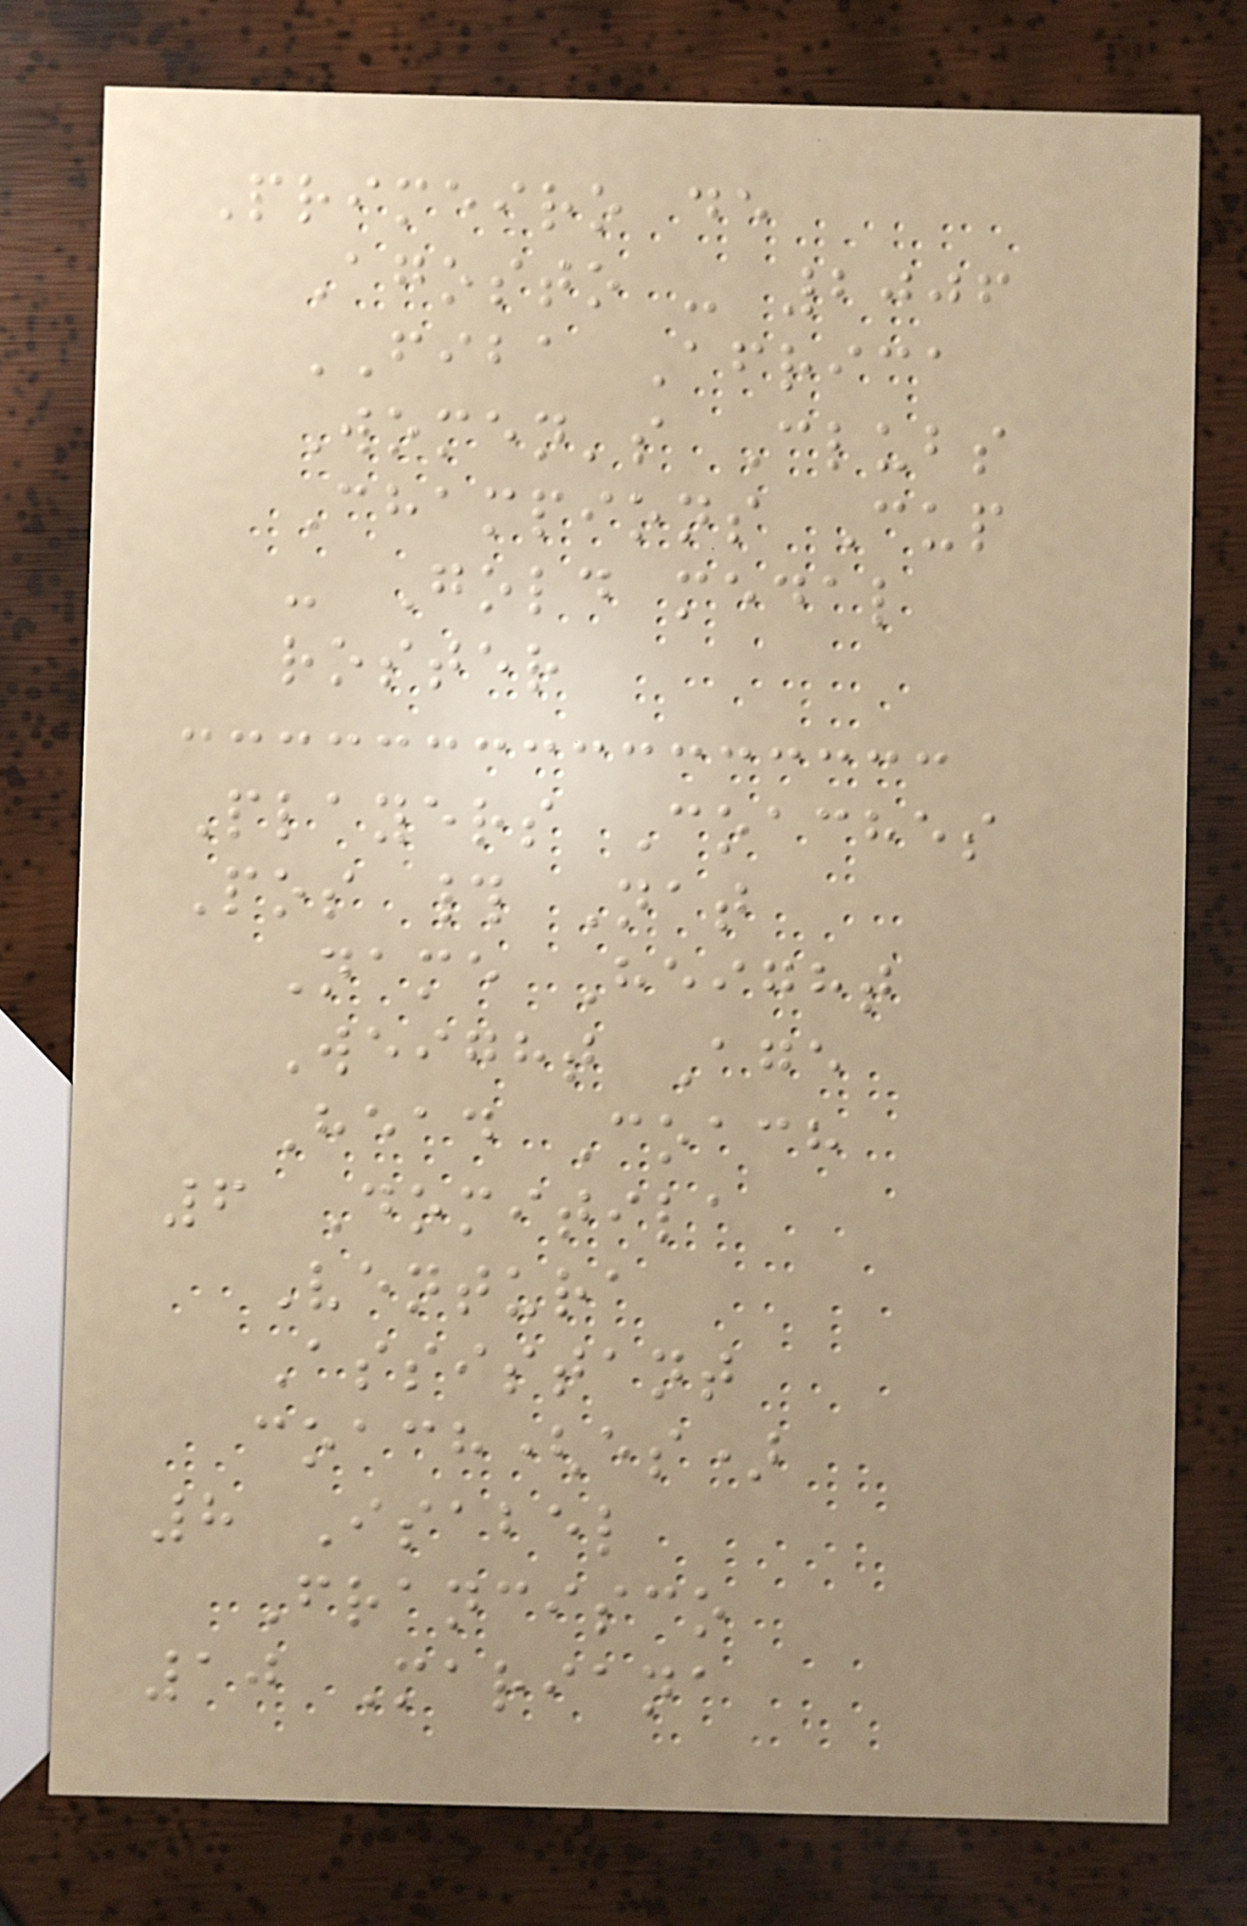Primeiro de
Agosto - 2006
FIBA Africa
Women's Clubs
Champions Cup
- Gold medal
roster
Players Coaches
Pos # Nat
Name Height
Weight Age
Head Coach
6 Domitila
Ventura
Assistant
coach(es)
8 Isabel
Francisco
10 Mariana
